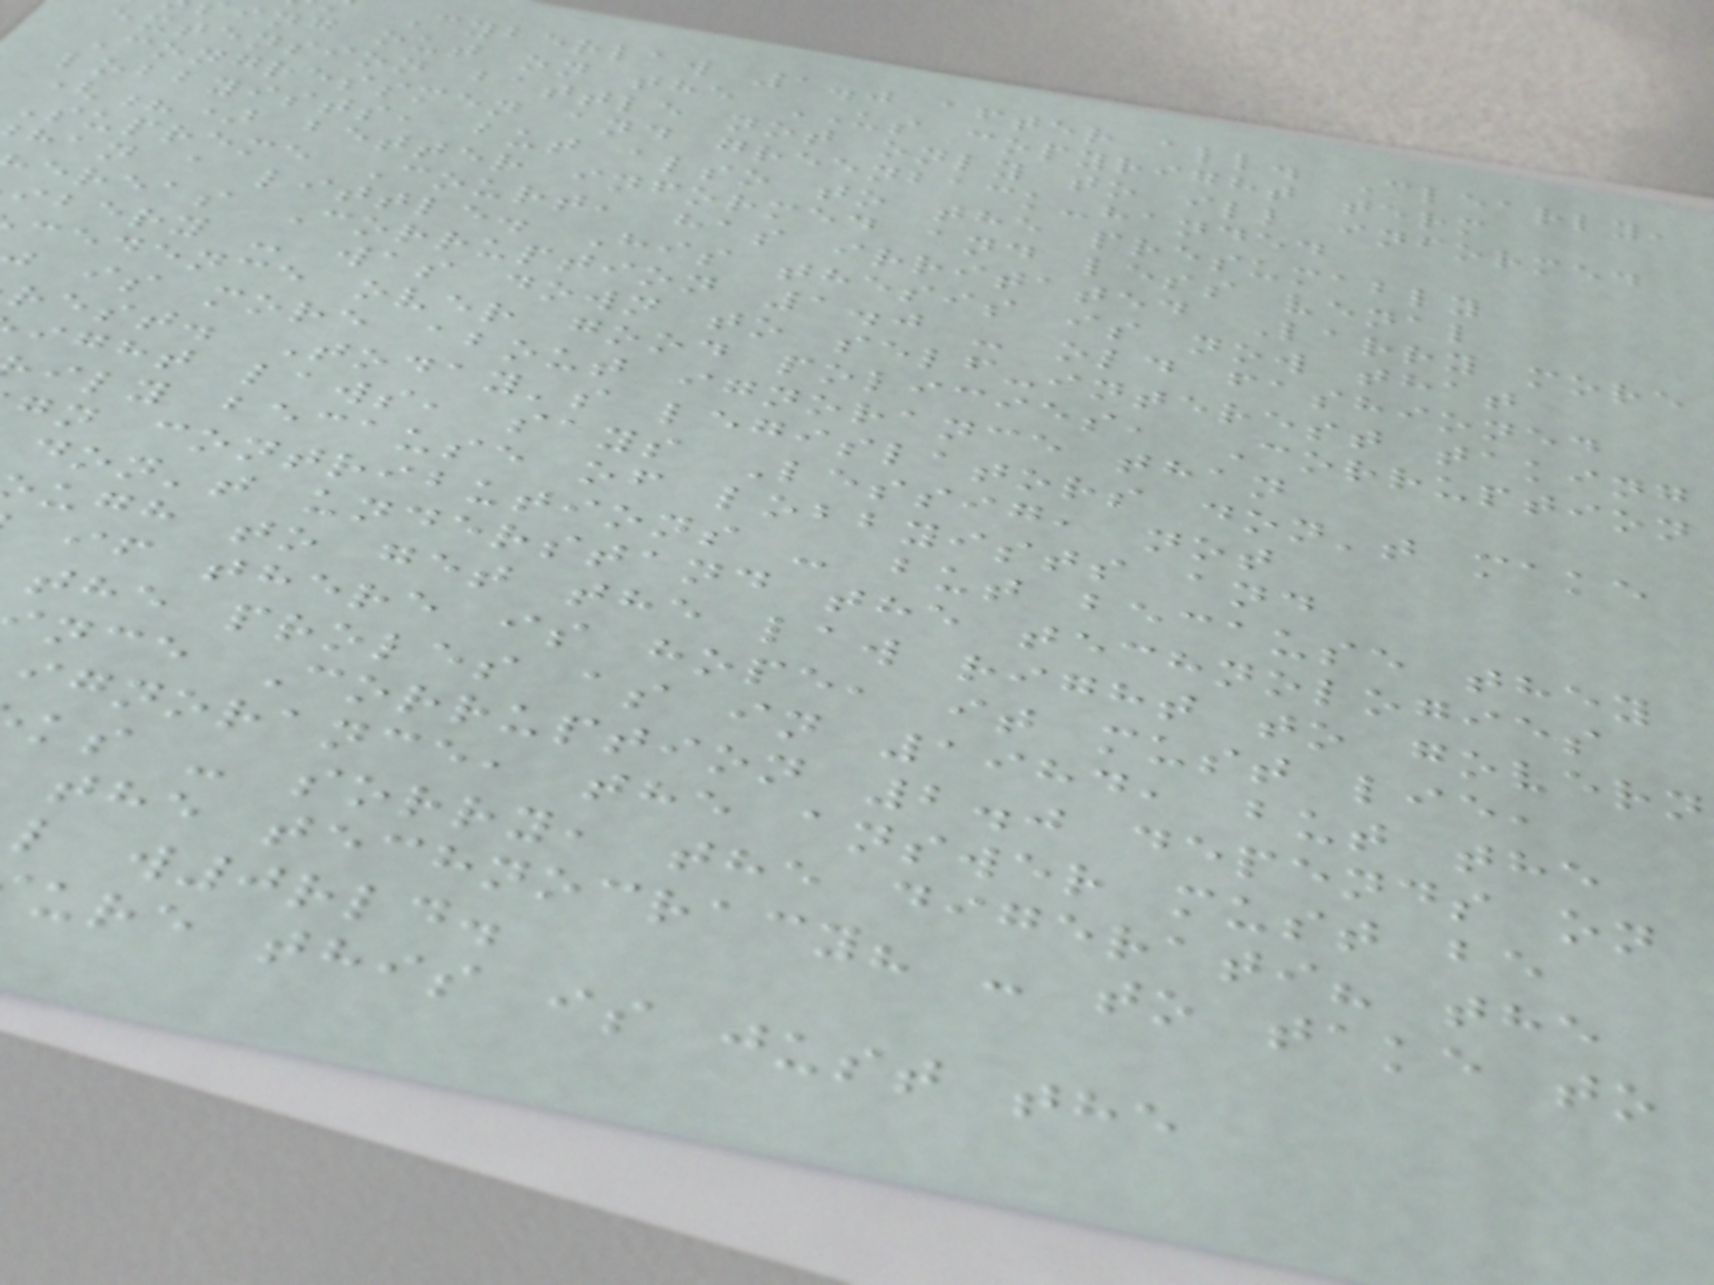Cyberlaw 1.0 after all. Clearly,
ing out on the US copyright term
extension battle not only to ill informed
Congressmen and greenback-handed
lobbyists, but also to the presumably
(?) better informed and less venal
Supreme Court, has irritated Larry more
han a little. His thesis is now that
ereas Corruption 1.0 - old fashioned
ibery - was down to self-interest taking
cedence over good policies, Corruption
is more about ignorance than
rest. Today's legislators don't make
ight laws, says Lessig, not
ily because of lobbyists and
gn contributions - but because they
don't understand the technologies
ugh to get the law right to govern
if there is hope, it must lie,
the proles as in 1984, but the
nce Corruption 2.0 depends on
ignorance, the answer must be
ks - sorry, the digerati? the
the technocracy? - to take to
l w0rld.
ure this is just the
